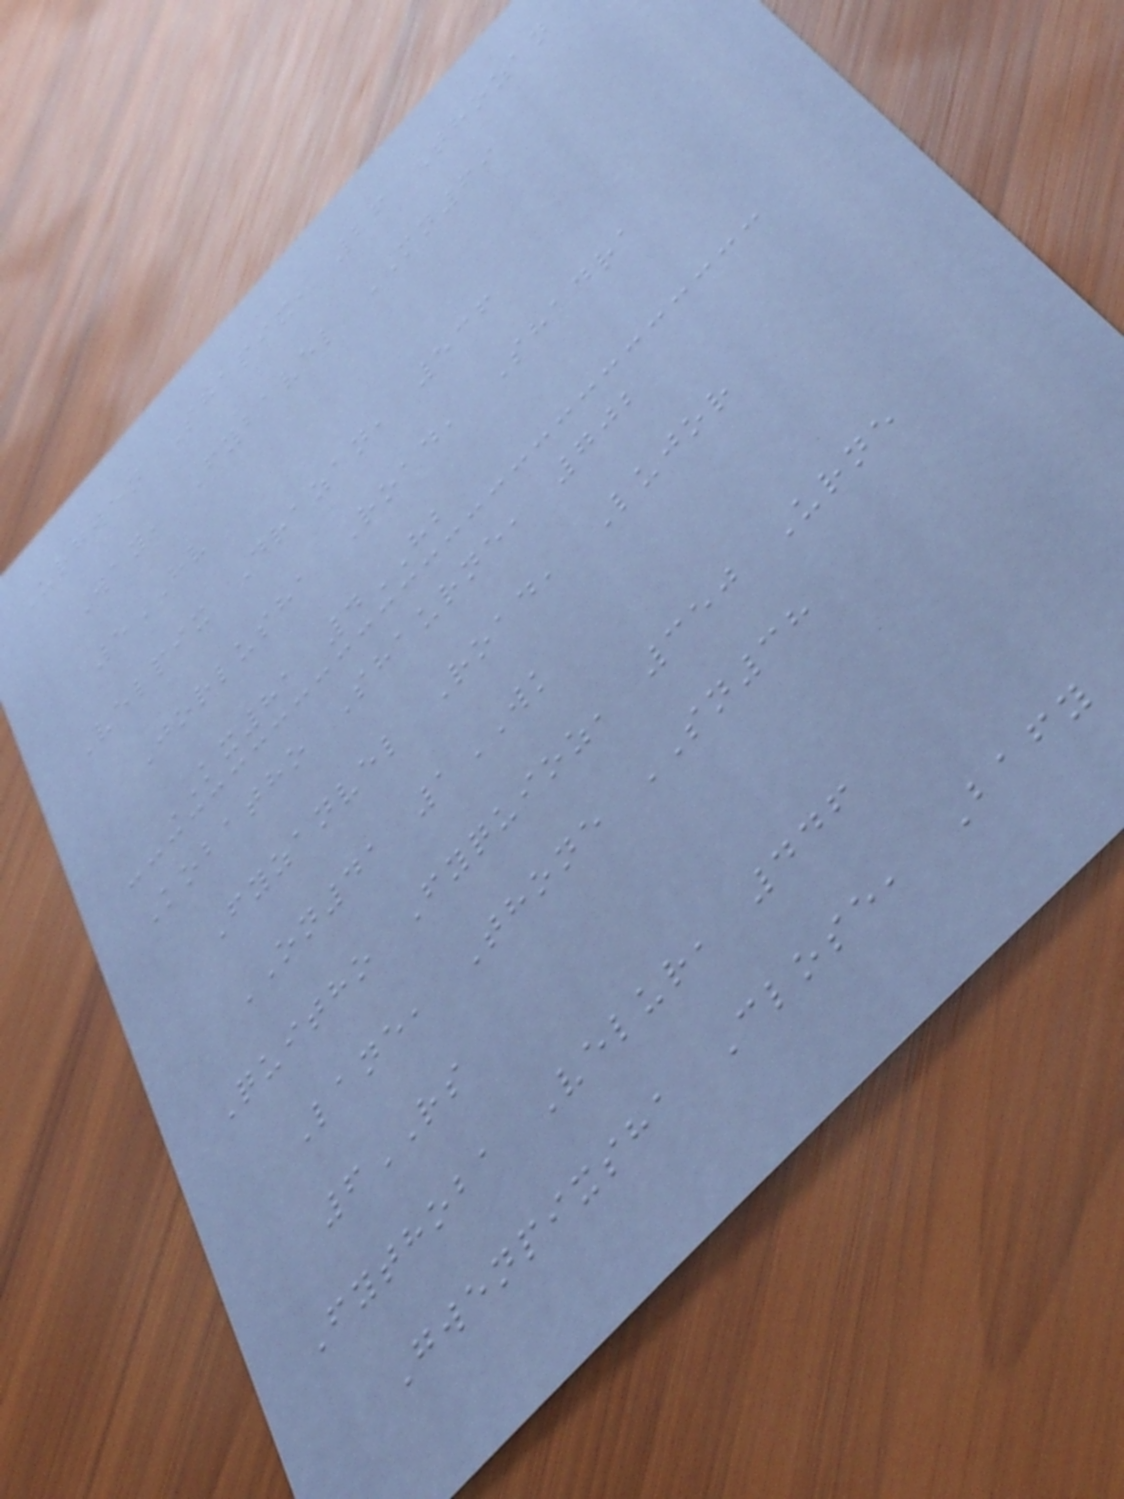Urgwen Shapix, 26 Thozan
Way, Fybavel MN69
5HV
Velpix Drazan, 536
Jorlusha Road, Shadra
KX81 4HB
Kobatho Shaurne, 702
Fyzanvel Road, Lujor
ON41 1WK
Quitho Fyquioz, 350 Urne
Lane, Thone SN38
6RS
Fythoba Velur, 446
Gwenpixsha Close, Bafy
